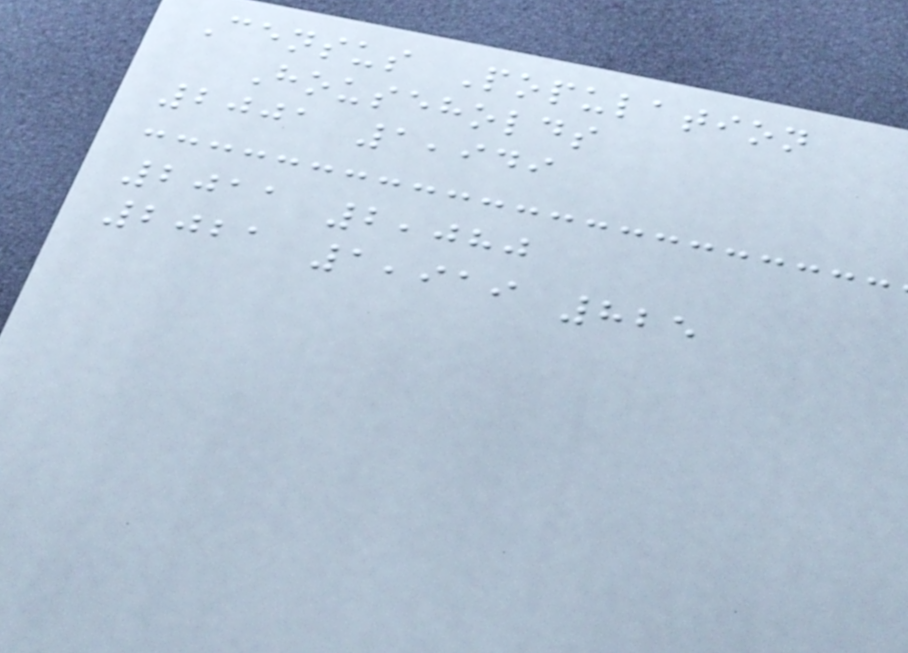Census Population
Households
2001 1,949
2011 2,080
2021 1,919 825
